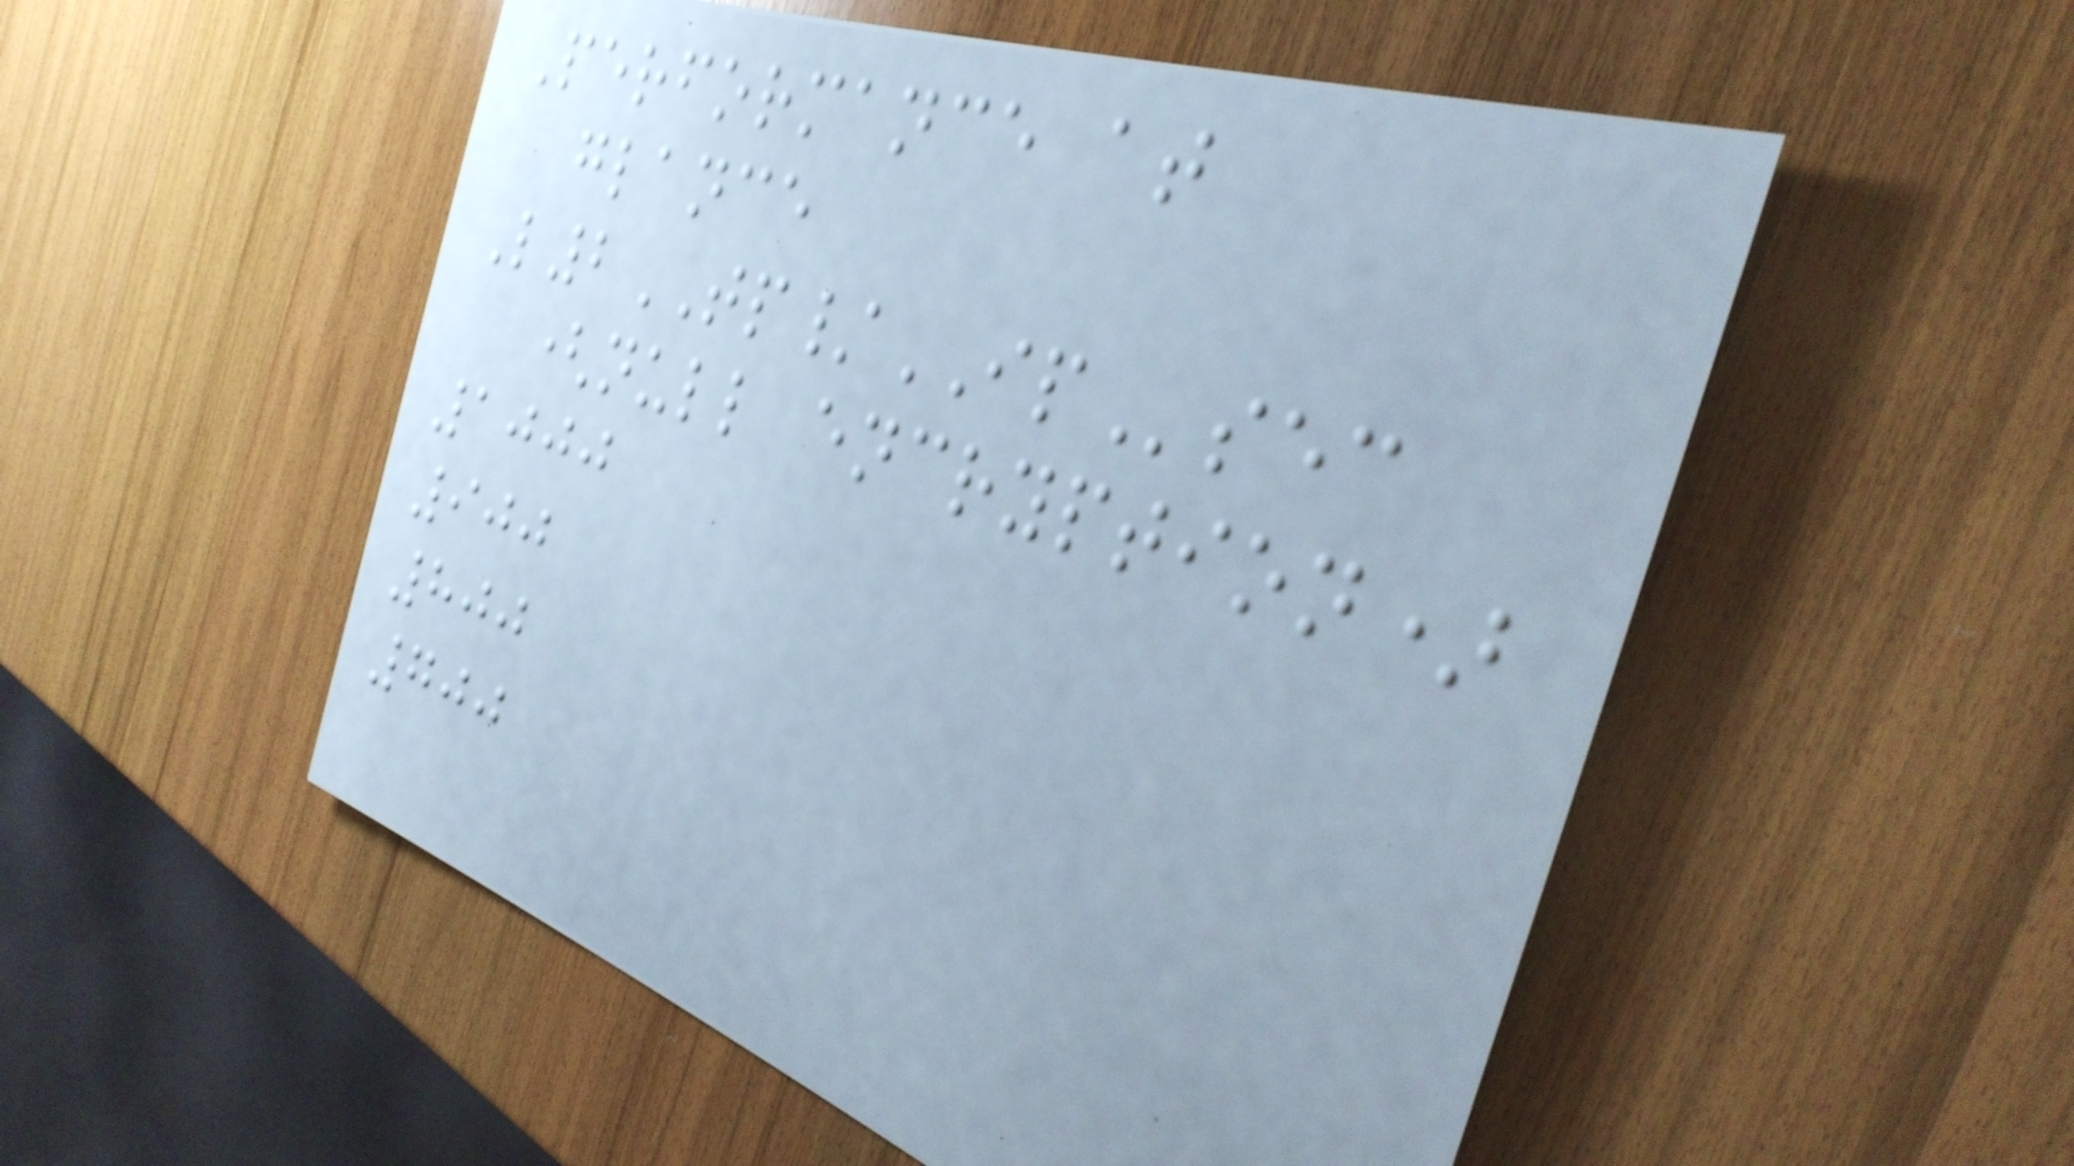Performance at
glance
L2TP/IPsec
(null encryption)
1000
900
800
700
